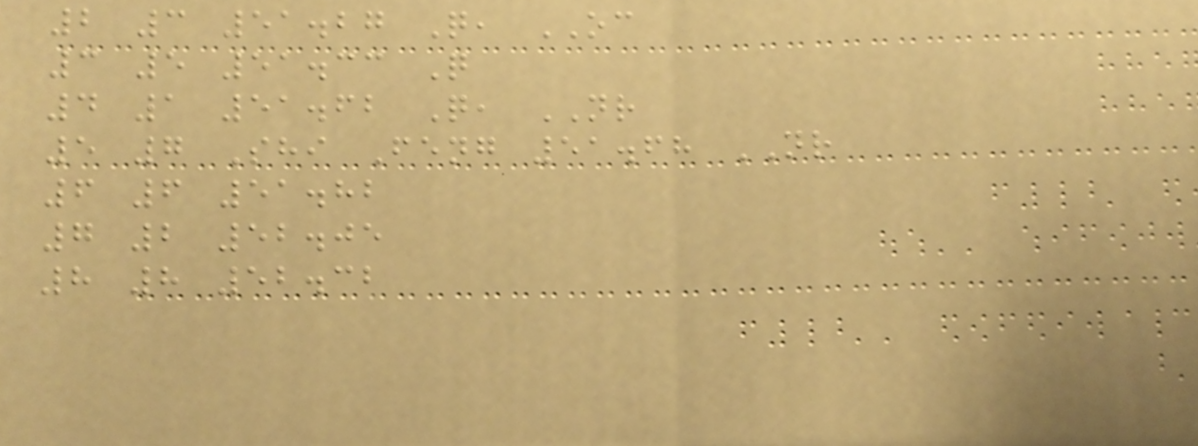2 3 51.27 Q, OC
3 5 51.33 Q
4 1 51.62 Q, NR
5 7 Shi Feng 51.68 NR
6 6 51.82
7 2 52.05
8 8 52.32
